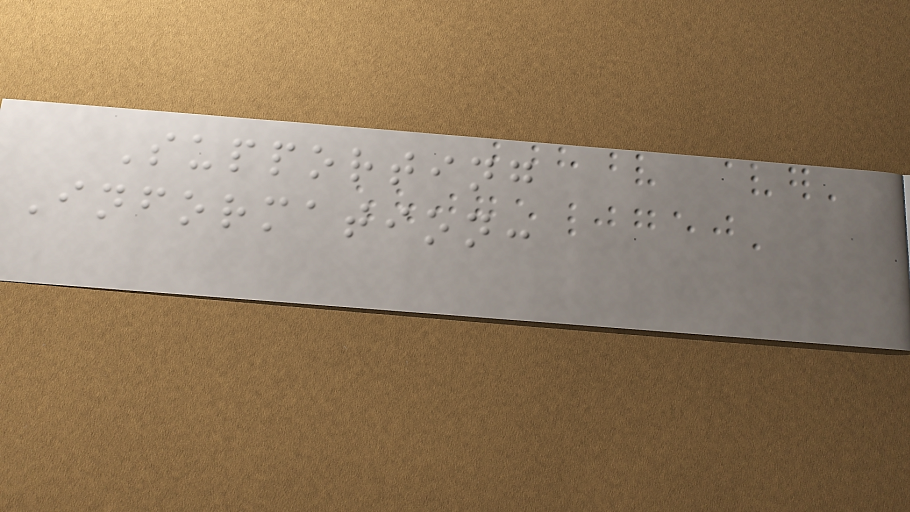Supporting
Information:
